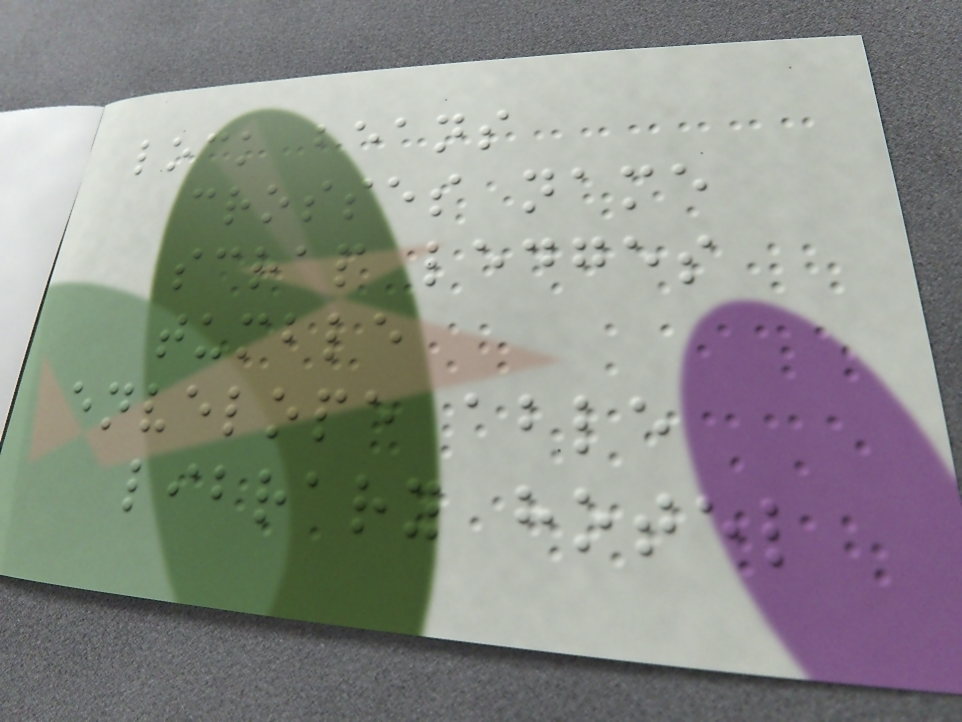lock beans
crosses name
scrap ledges
tumble
envelope able
library hotel
